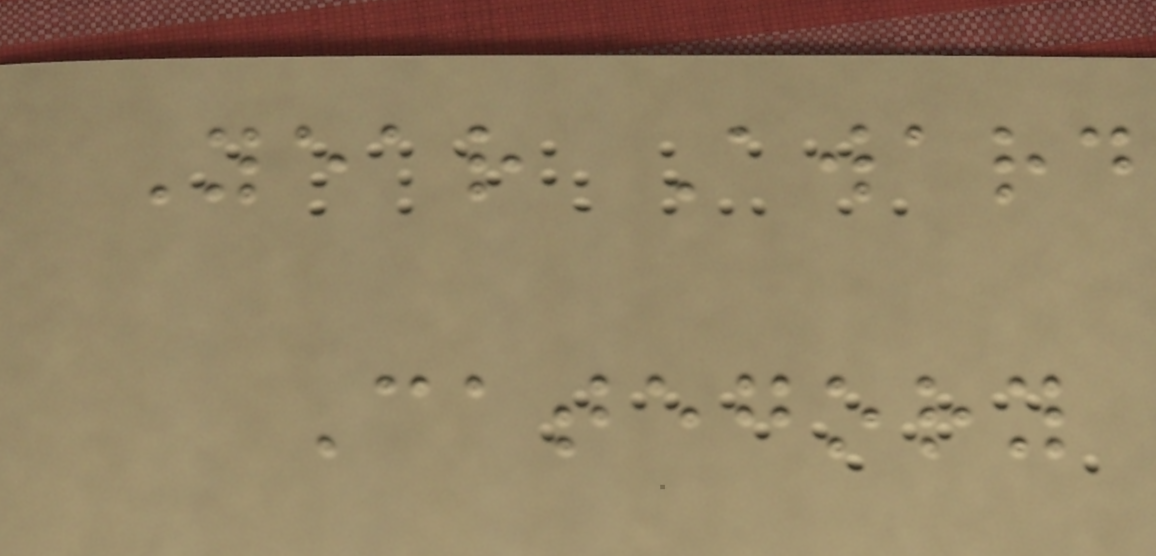Year Award
Category
